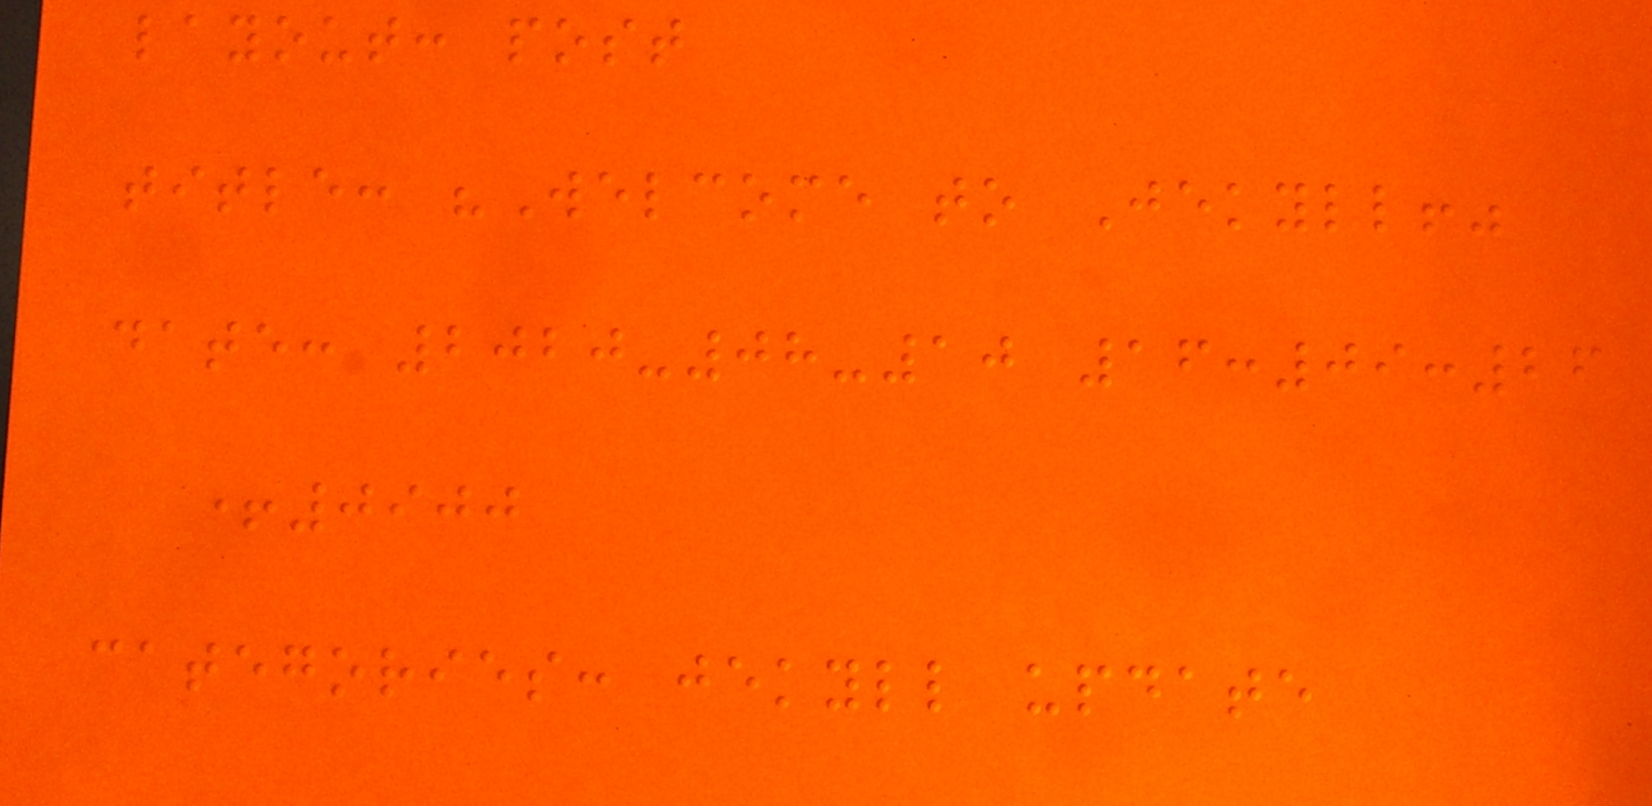layout: post
title: "Welcome to Jekyll!"
date: 2020-08-10 16:09:26
+0900
categories: jekyll update
